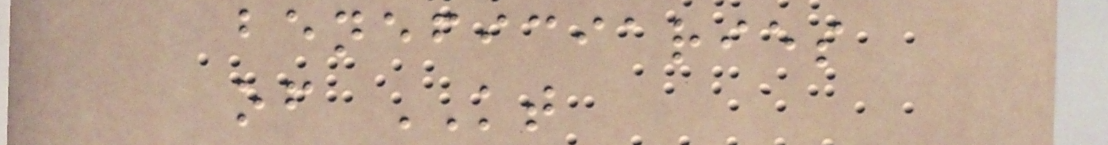beneficiaries
of KT
